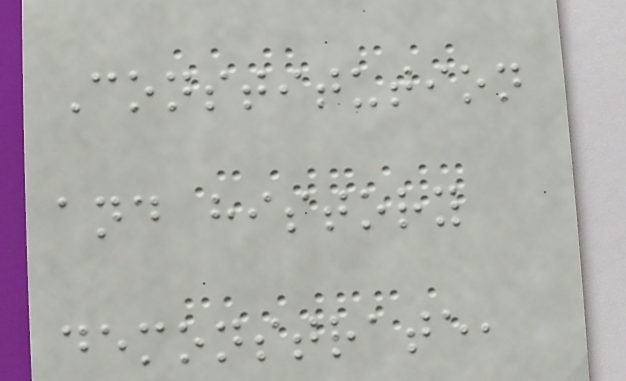Constitution
and history
demonstrate,
